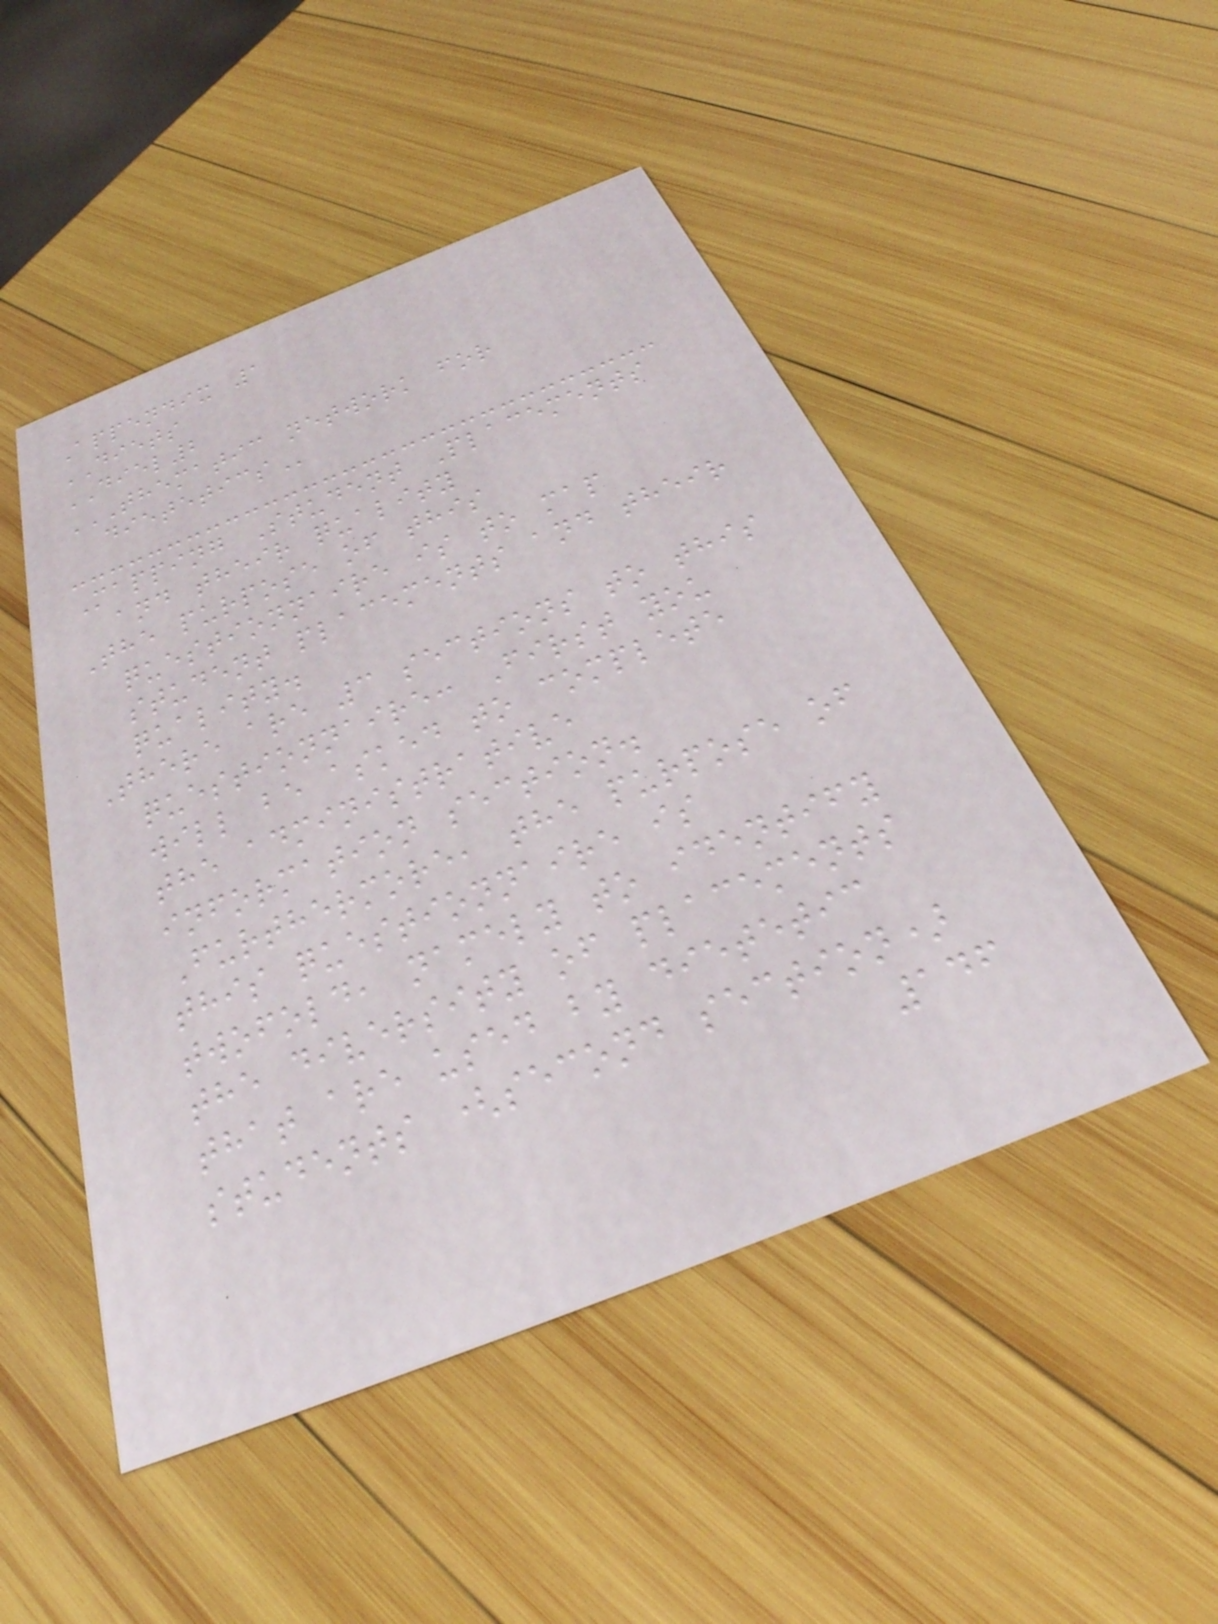Appendix 1
DIETS
DIEL2
THEMATIC NETWORK FOR
DIETETICS
Mapping Student Placements
and their quality
The purpose of this
questionnaire is to map
student placements and their
quality.
There are 3 sections to this
questionnaire: First you
will be asked to complete
the administrative
information section.
Furthermore, the purpose of
this questionnaire is
twofold, namely to identify
the diversity of placements
that are used by dietetic
students (second section)
146
